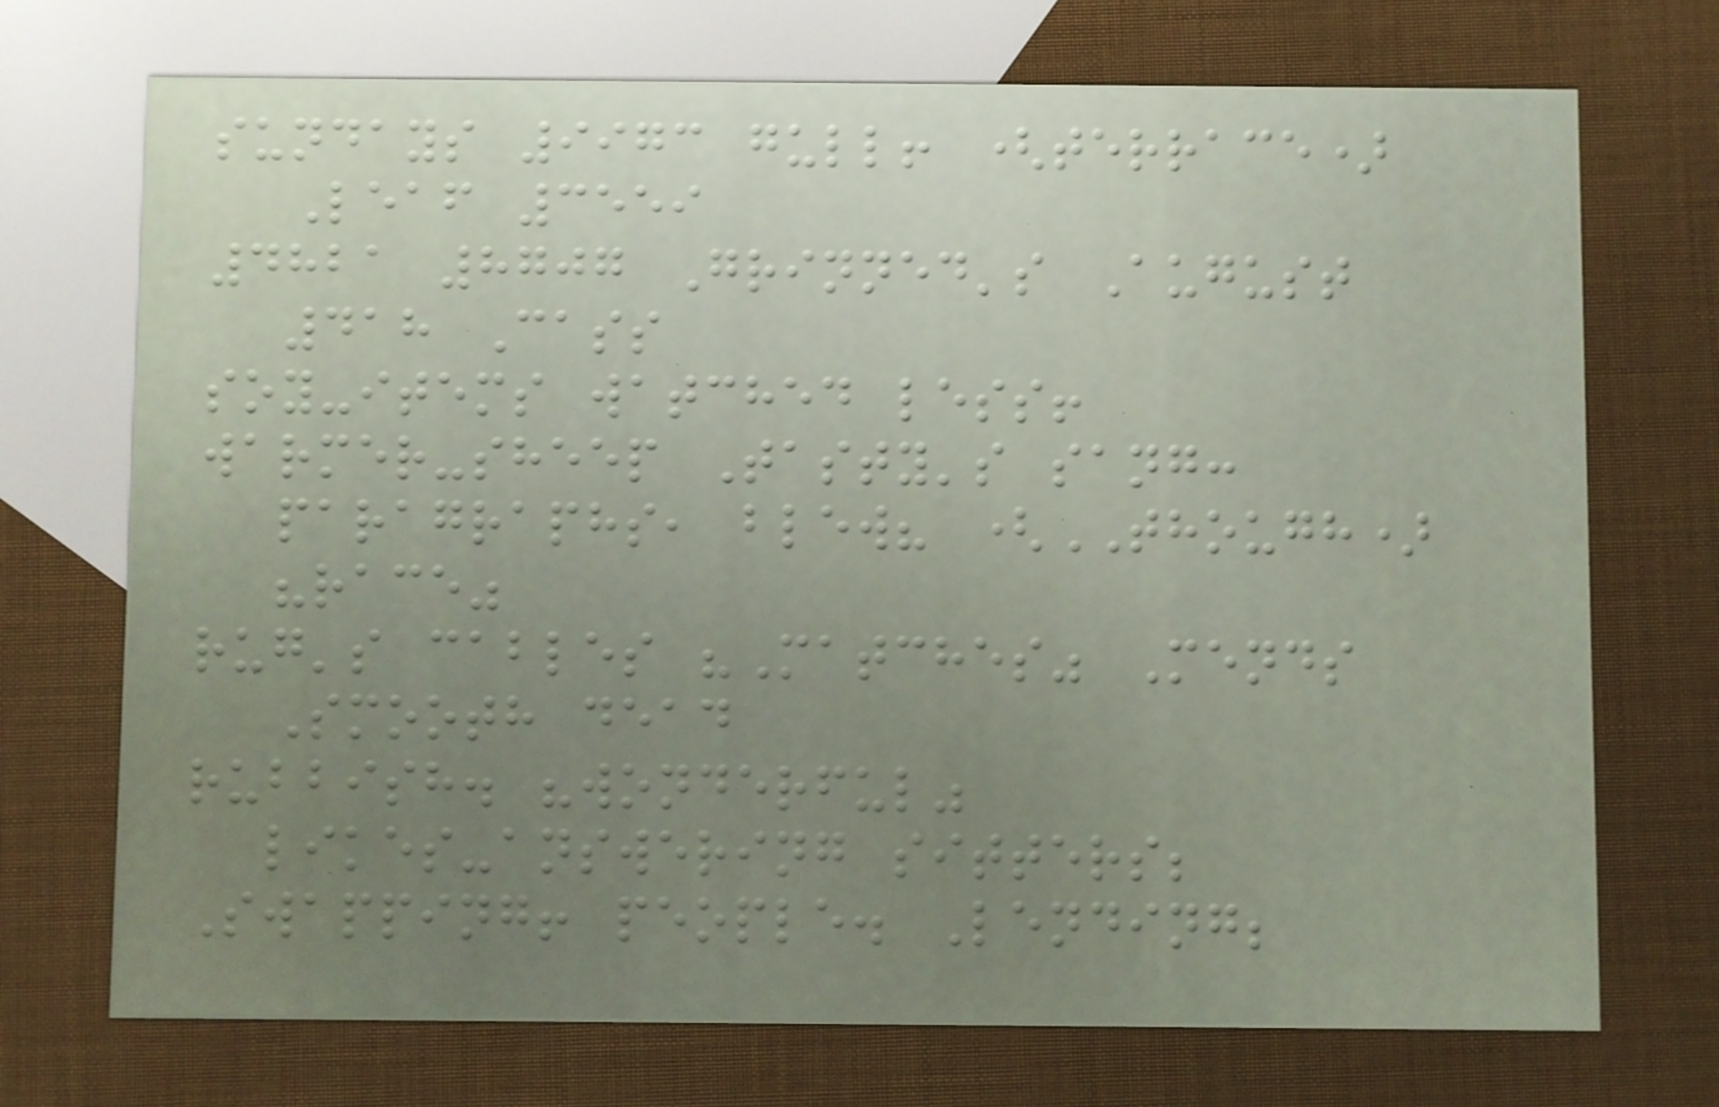sundays 9973 gull! (terrace)
Leaf 3559
4821 8707 Grinned's August
418 Cass
soy-items watched less!
warmer-sheep Tasty's sang:
paragraphs, blew? (THOUGH)
"race"
rug's cables "Matches" Mends
Smooth dead
rubbish. "wonderful"
likes-answering sitters;
Swapping! people. Lending;
